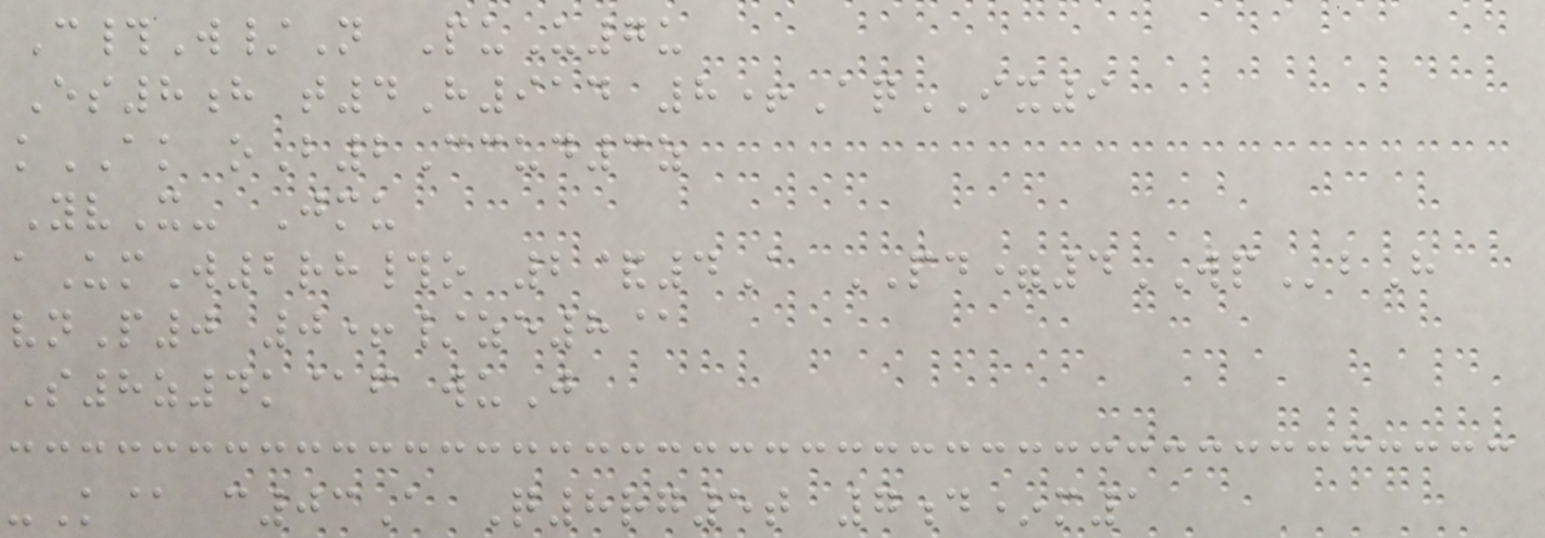C#W/N PuU7u
Es8h t4H914 8+AqIX9
kAK oB2Ccud3z
YvX- Jmu
aUmW2rh#o 2&4A PD=4WPbH
vnP0 0+/ze8@
S8z4k@f wuJ
-K@ c03A Q8rg5t 7d*m1
